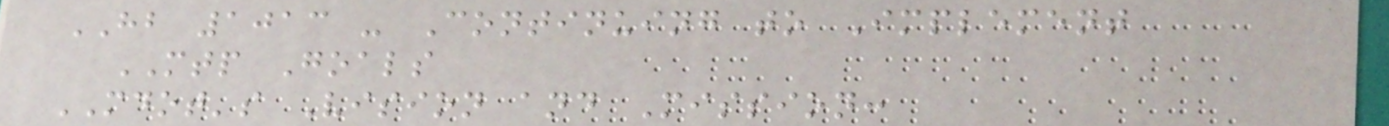HB 1013 - Continuing to Implement
MTP Goals
MDOT's Vision and Mission:
